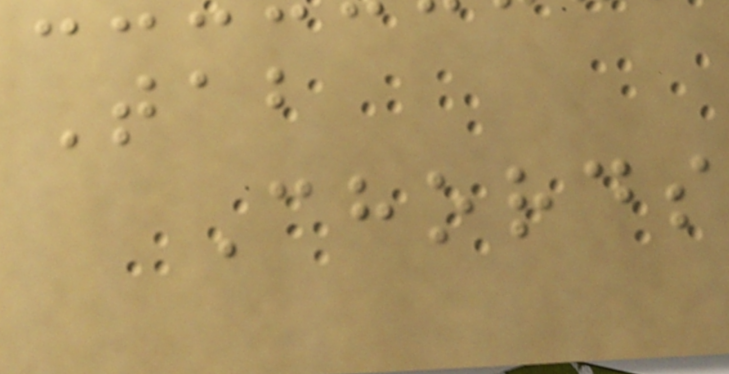Tab
Chords
